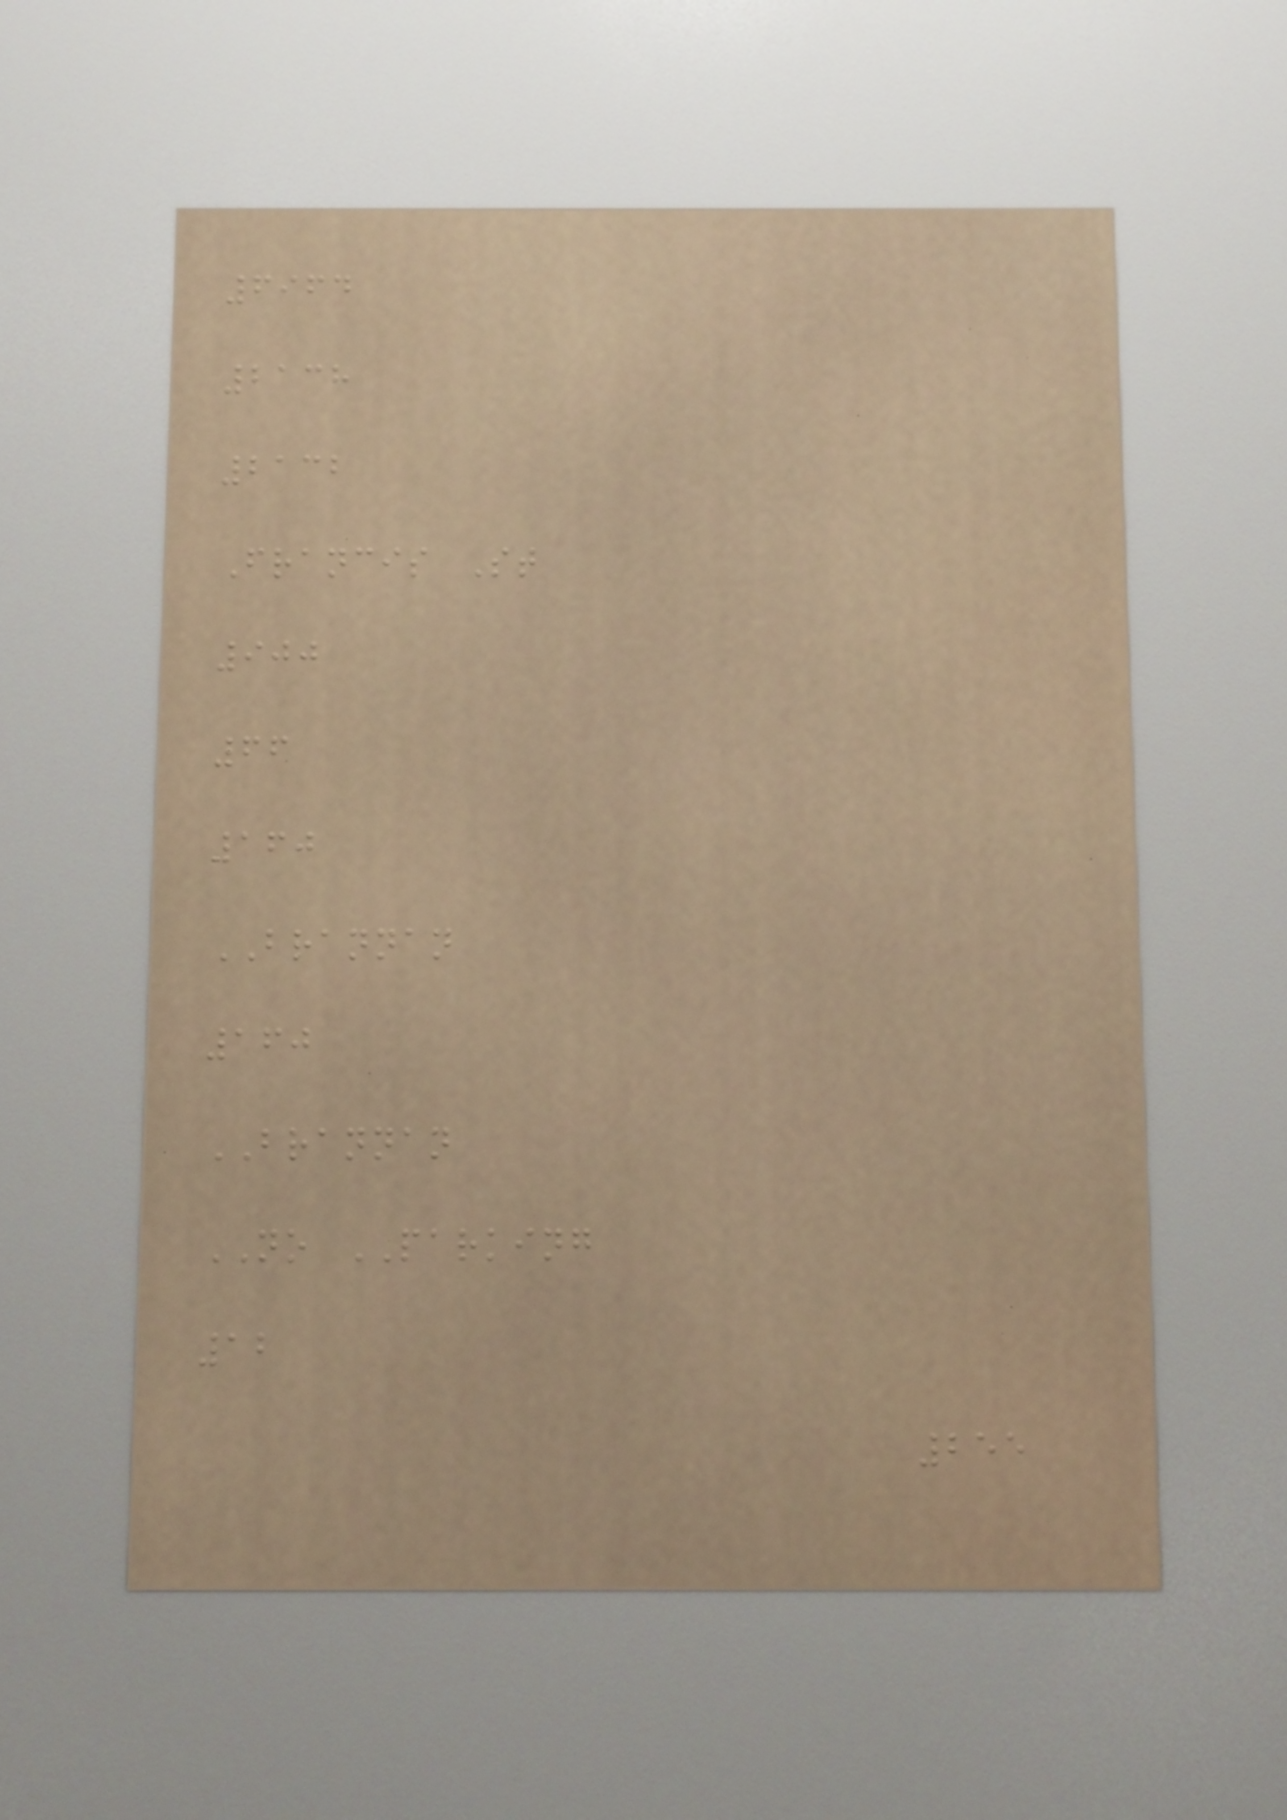6964
2138
2132
Francis St
900
66
160
BRANNAN
160
BRANNAN
NO PARKING
12
255
